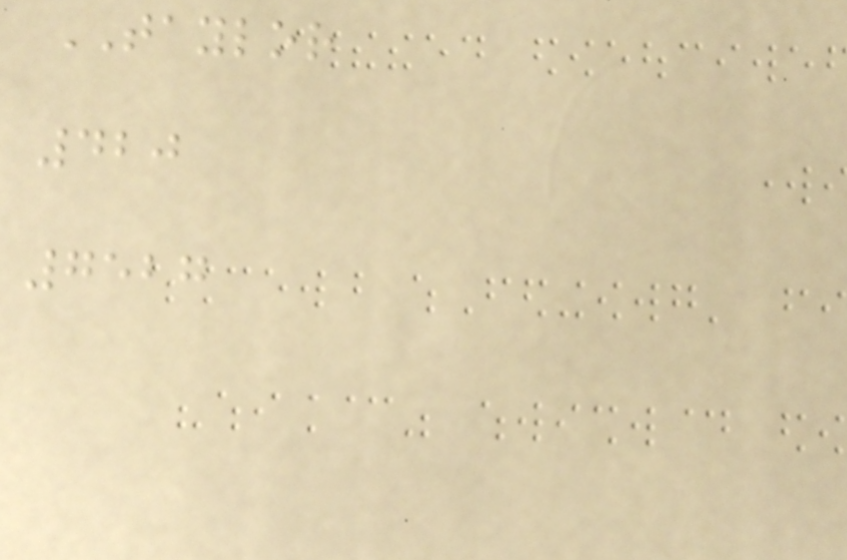TAYLOR
420
7527
